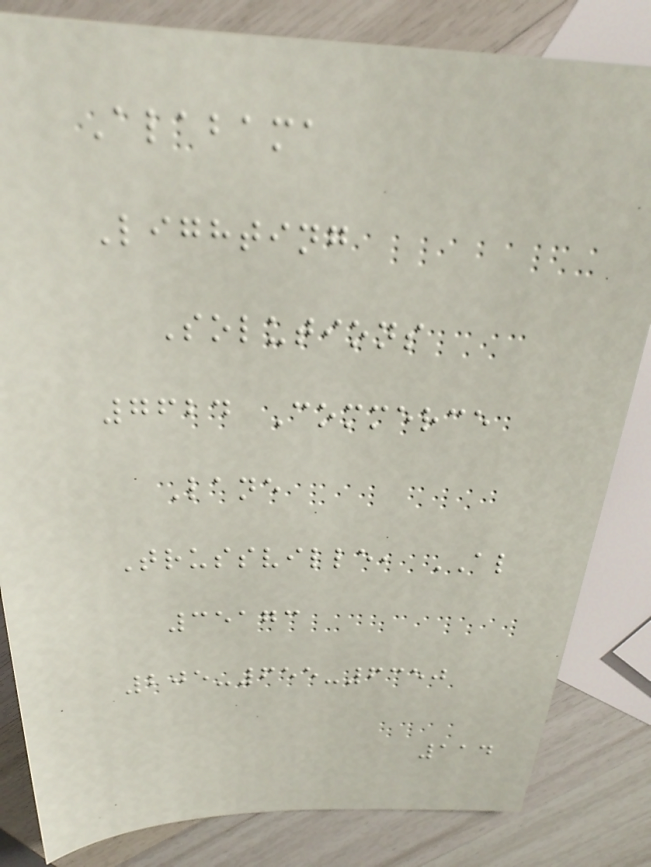Alabama
Lighting
Solutions
7624 Commerce
Lane
Trussville, AL
35173
205-655-6350
114
